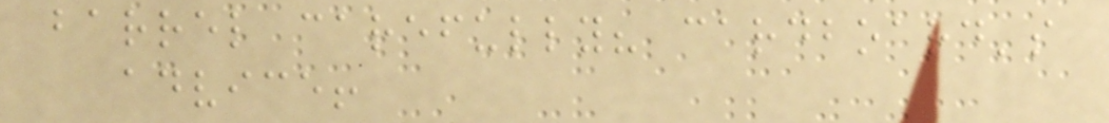barrel carefully? cardboard's
advice!
